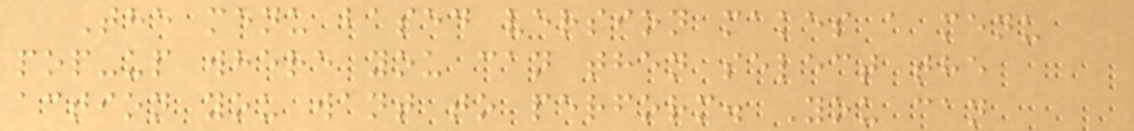The menu based version makes a menu
pop-up where you can then select the
action you want to perform. You can
